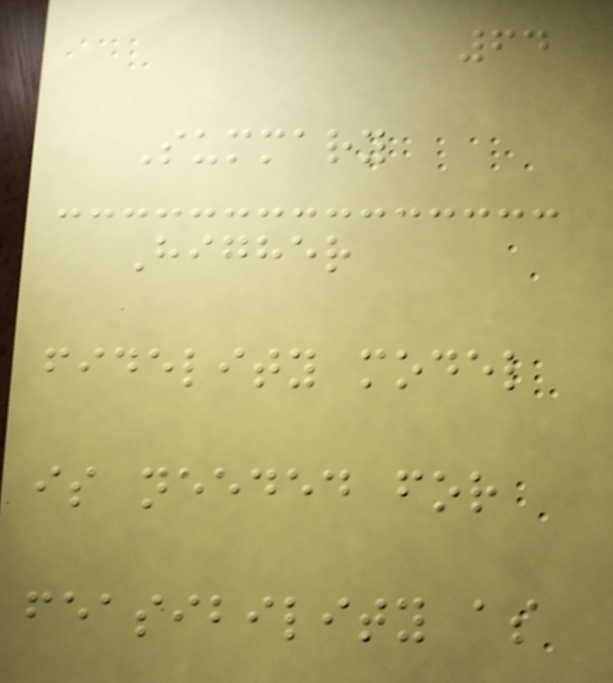64
Summary
Higher
fidelity model
is needed for
feasibility as
